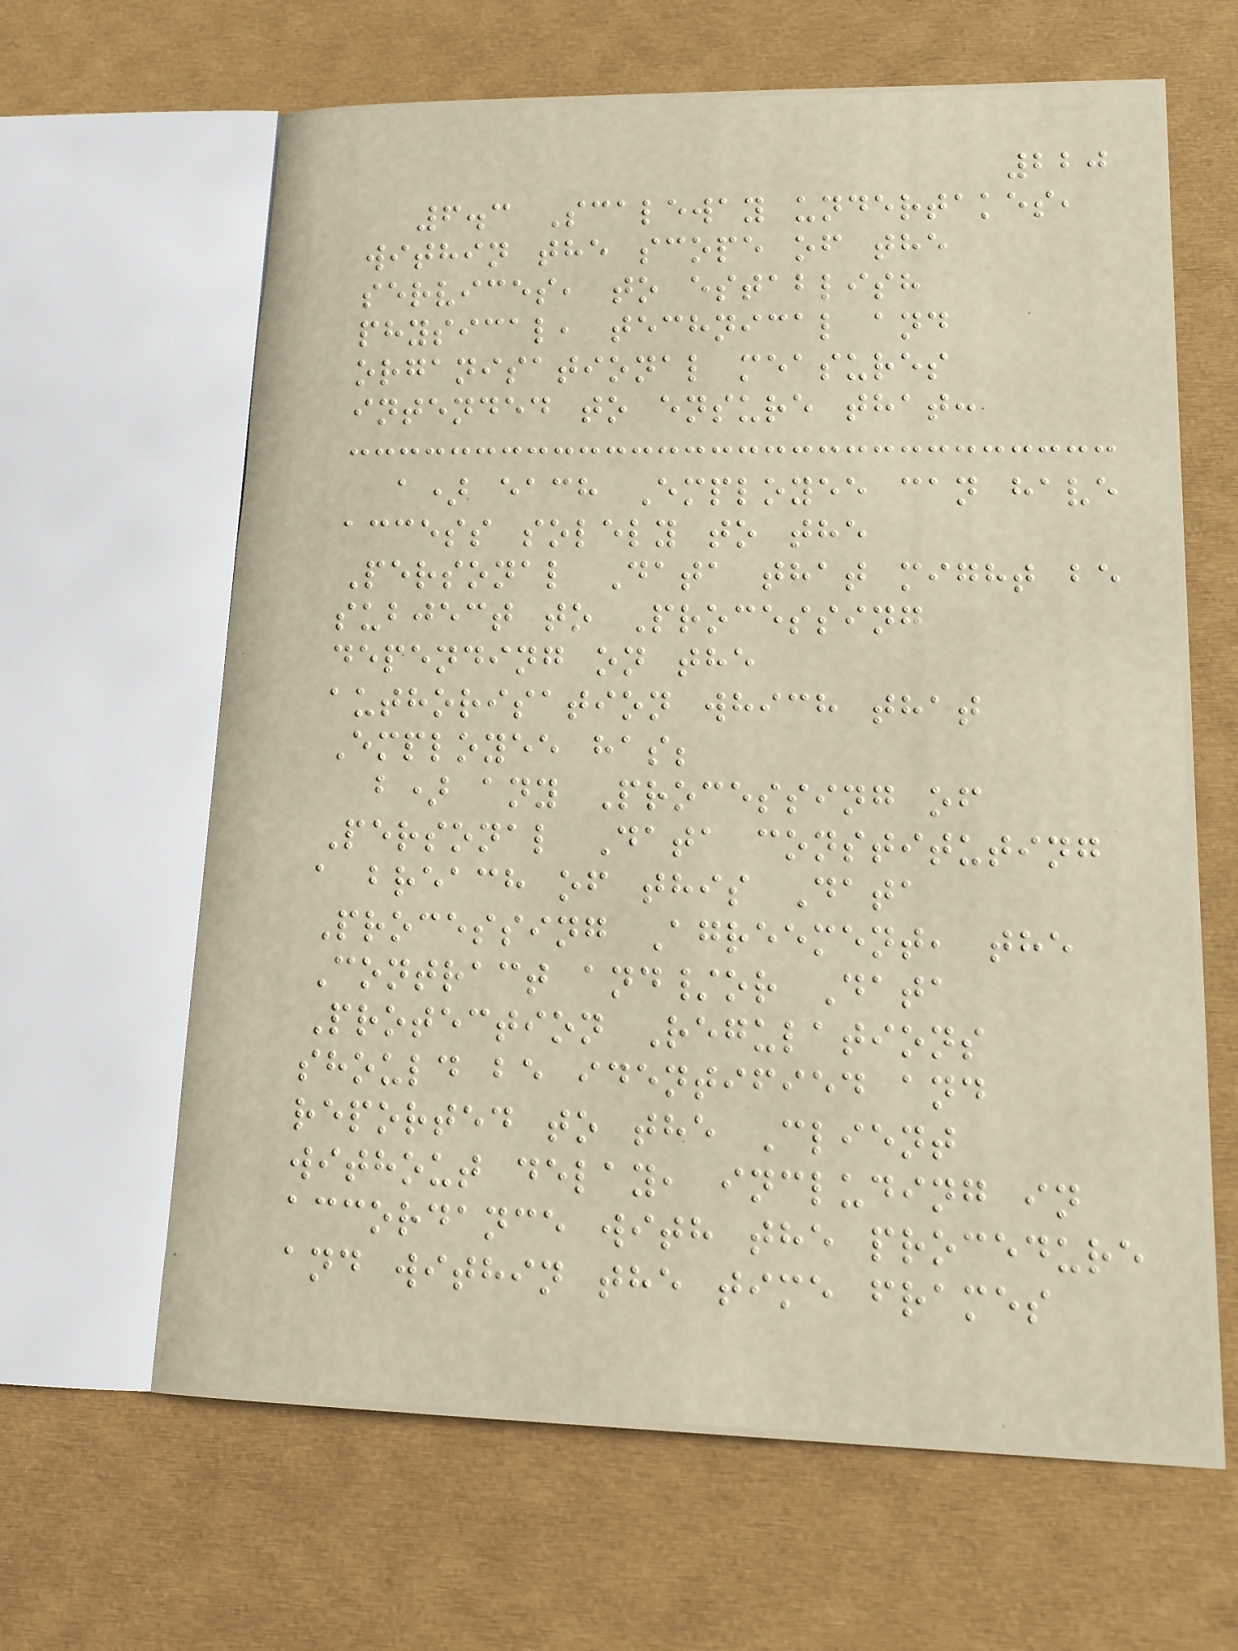220
6.3 Scaleway undertakes,
within the scope of the
services, to establish
physical, technical and
organisational measures
intended to ensure that:
a) each Employee can have
access solely to the
Personal Data that might be
subject to Processing
depending on the
authorisation which that
Employee has;
b) any Processing of
Personal Data constituting
a breach of this Data
Processing Agreement, the
Contract and/or Data
Protection Regulations
should be identified and
reported to the Client
without delay, including in
accordance with the procedure
and within the time frames
